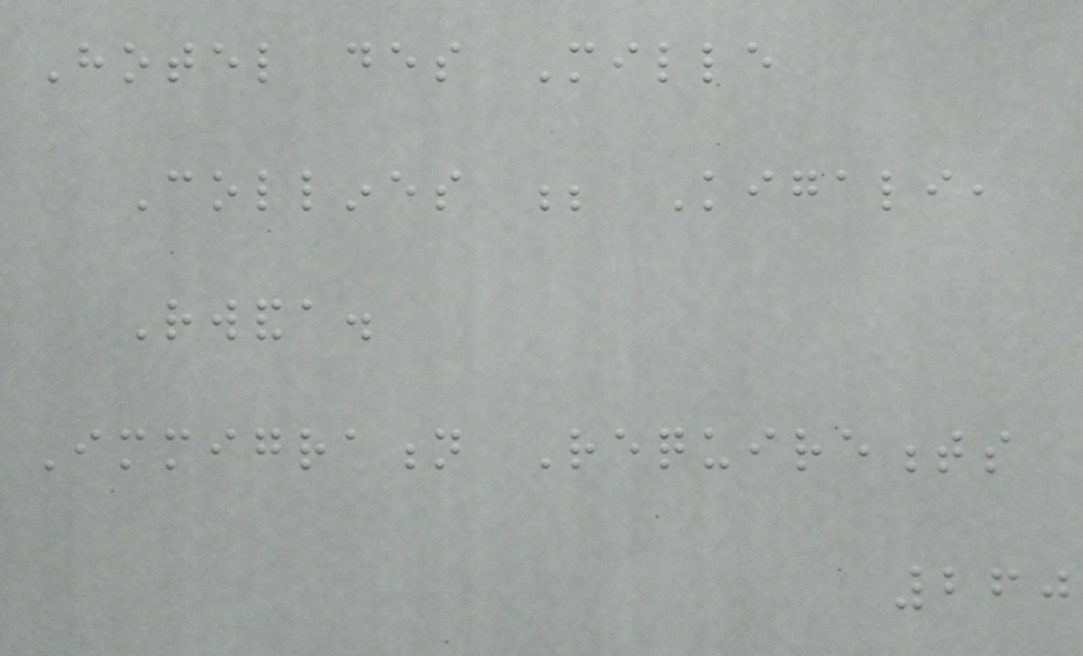Hotel des Mille
Collines ; Kigali,
Rwanda.
Immigration Requirements
260
